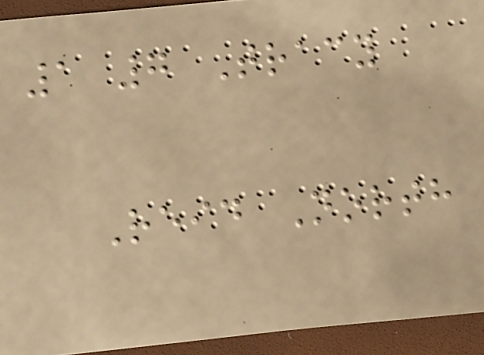1 7 Tracy
Reid North
